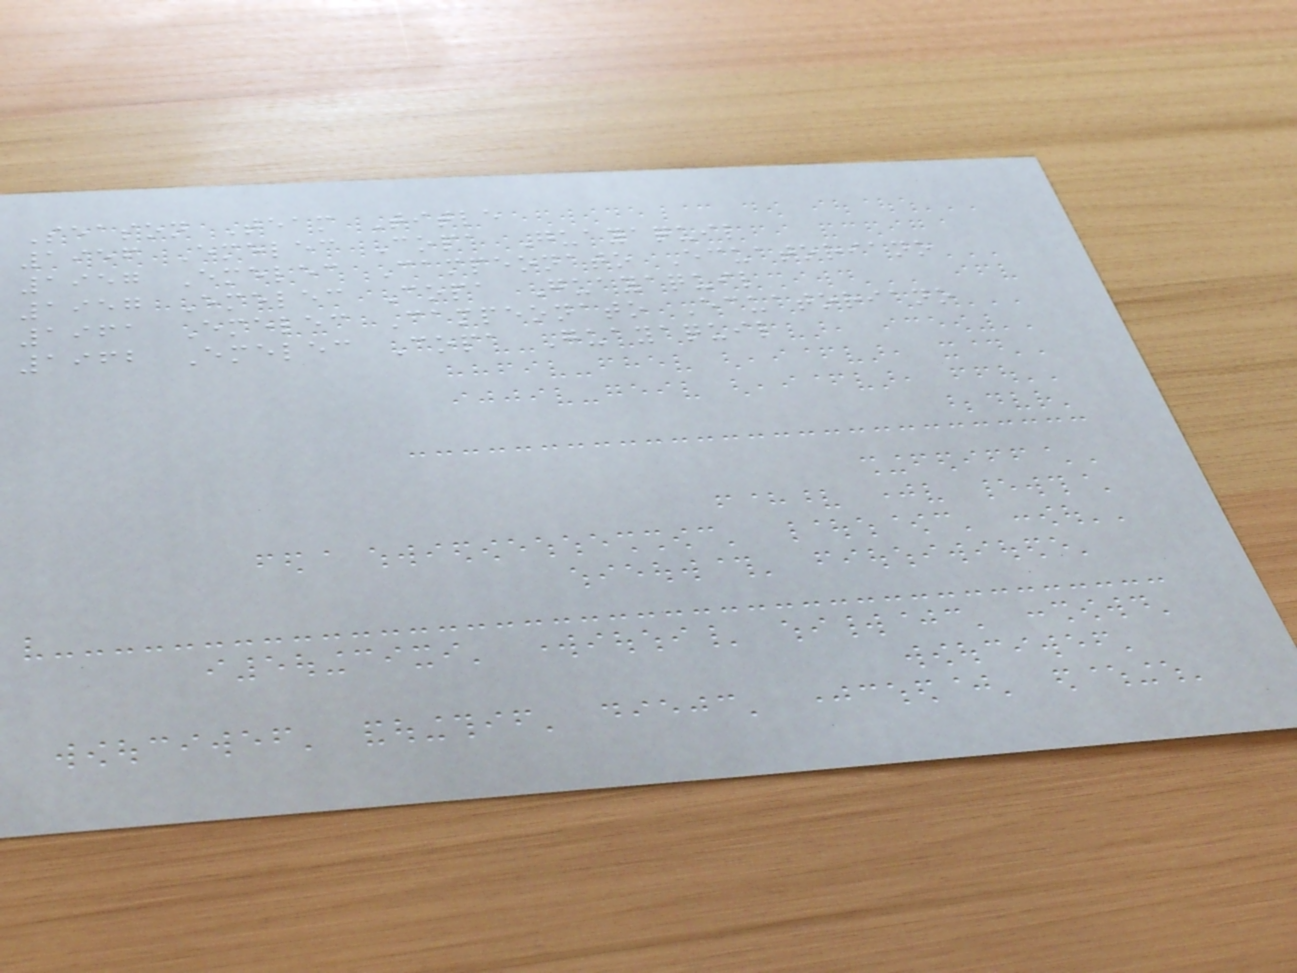Season Team Title
1956 Emelec Copa Guayaquil
1957 Emelec Campeonato Ecuatoriano
1957 Emelec Copa Guayaquil
1961 Emelec Campeonato Ecuatoriano
1962 Emelec Copa Guayaquil
